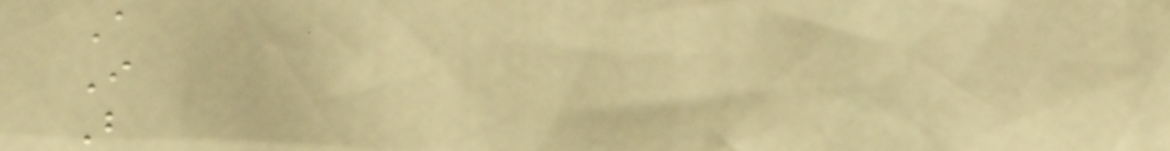A
I
B
